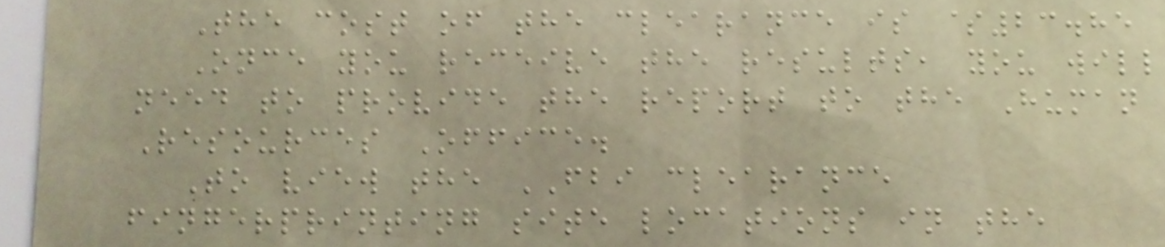The cost of the clearance is $23.85
Once you receive the results, you will
need to provide the report to the Human
Resources Office.
To view the FBI clearance
fingerprinting site locations in the
